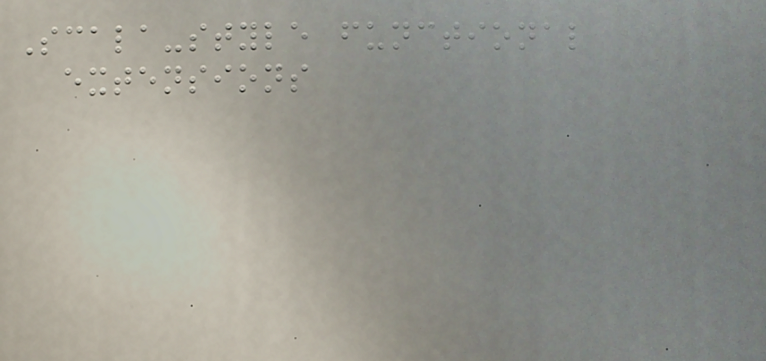Scala-style functional
extensions
